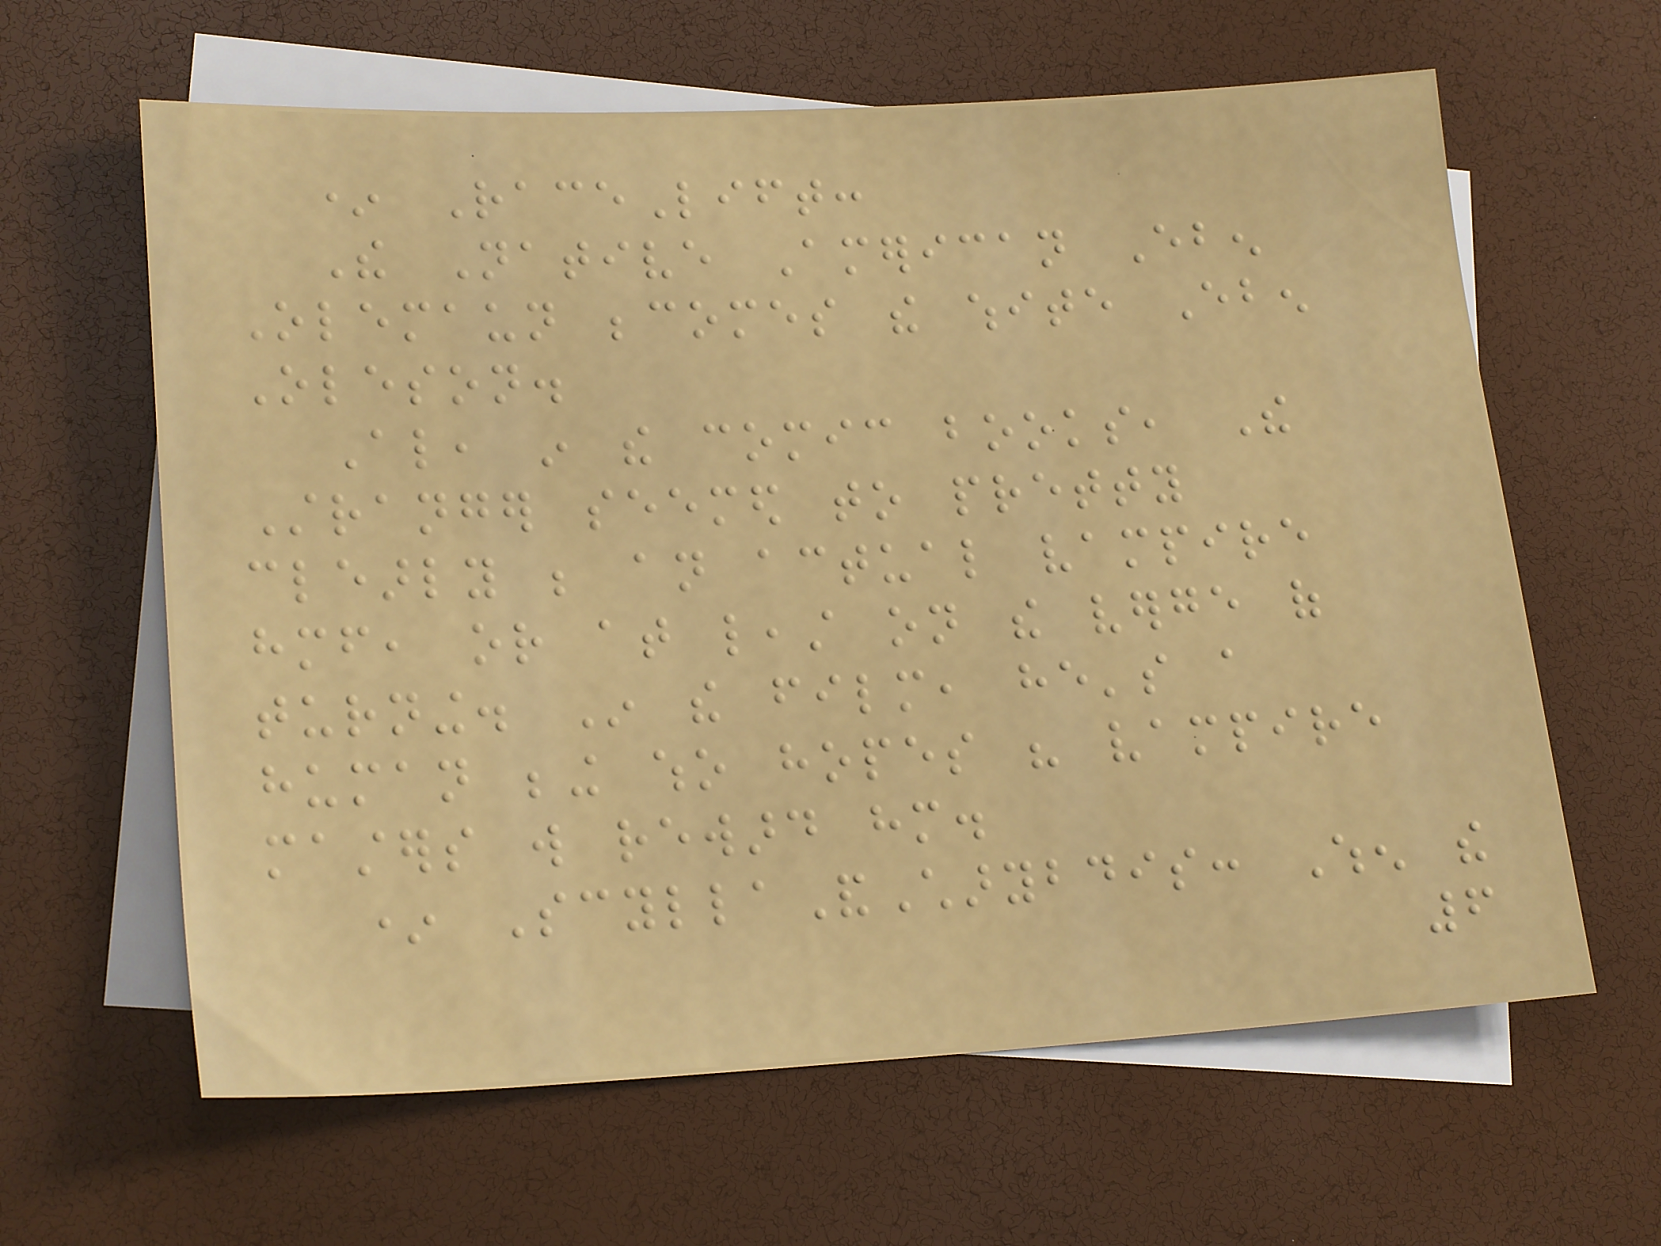* RaceLift:
The Native American Eben
Olemaun becomes the white Eben
Oleson.
Also, in the comic books, The
Stranger seemed to pretty
clearly be an actual vampire
himself, or at least on the verge of
turning. In the film, he's a
human being who hopes his vampire
masters will reward him.
* ScyllaAndCharybdis: When the
6
